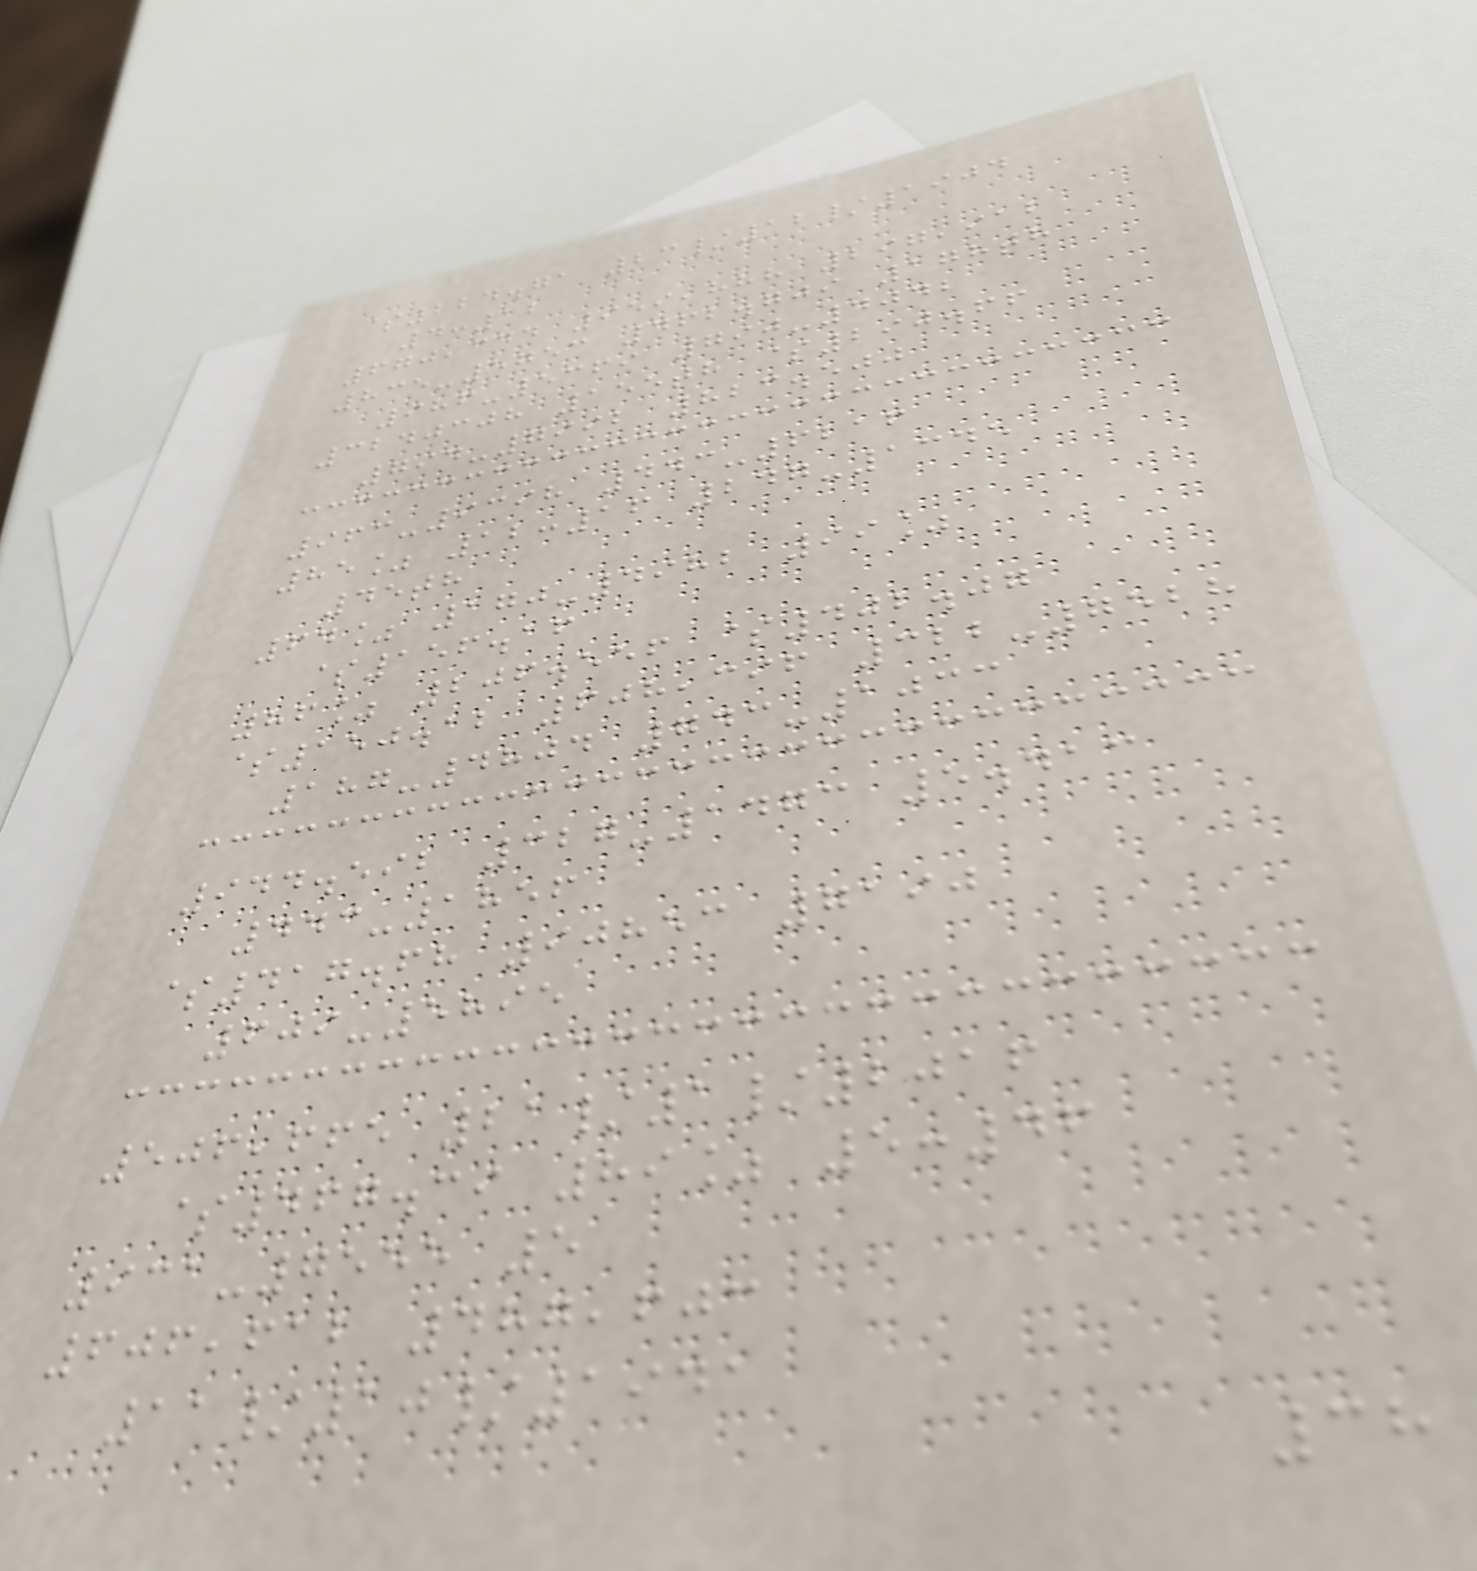$224.71 23/12/1904
4:12
670,344 959,888 297,912
835-5753 462.709 178th
986-5369 790-4042
3240308 155th $290.66
794-7992 823.500
963-9398 443-6216
85% 12:16 247-1345
45th
64% 170-4982 99%
$156.16
86% 206.556 $402.07
$150.12 608,396 322-7528
187-4804 743-1033
944.592 327-1473 5.413
443-1856
$417.68 90853 7190
609-5895
506,665 21/1/2016
$467.39 89% 5:46
931-7555 5
606,612 487,603
11/10/1941
38
